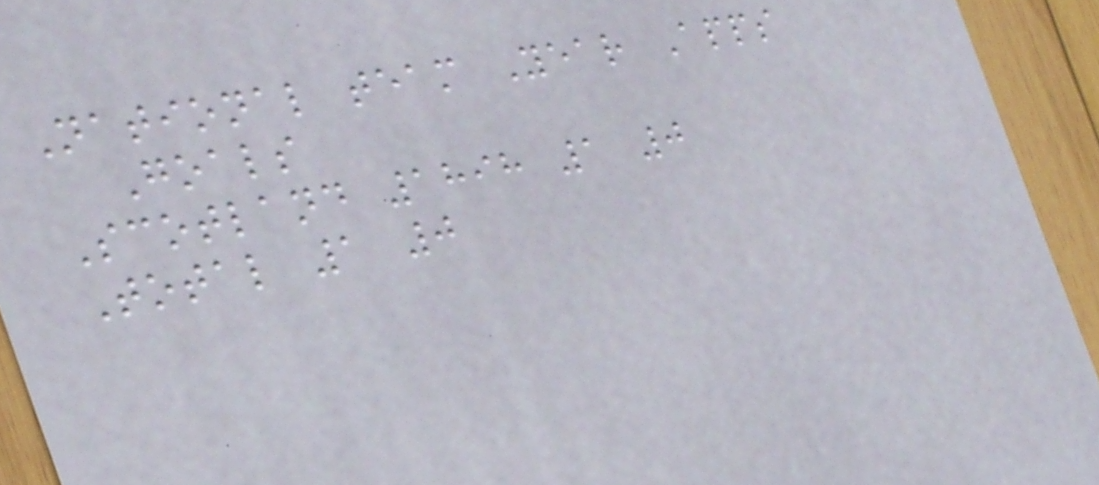National team Year Apps
Goals
Scotland 1898 1 0
Total 1 0
